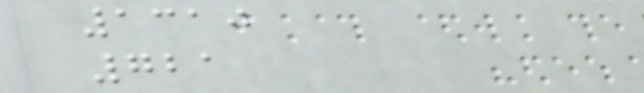1310
721
